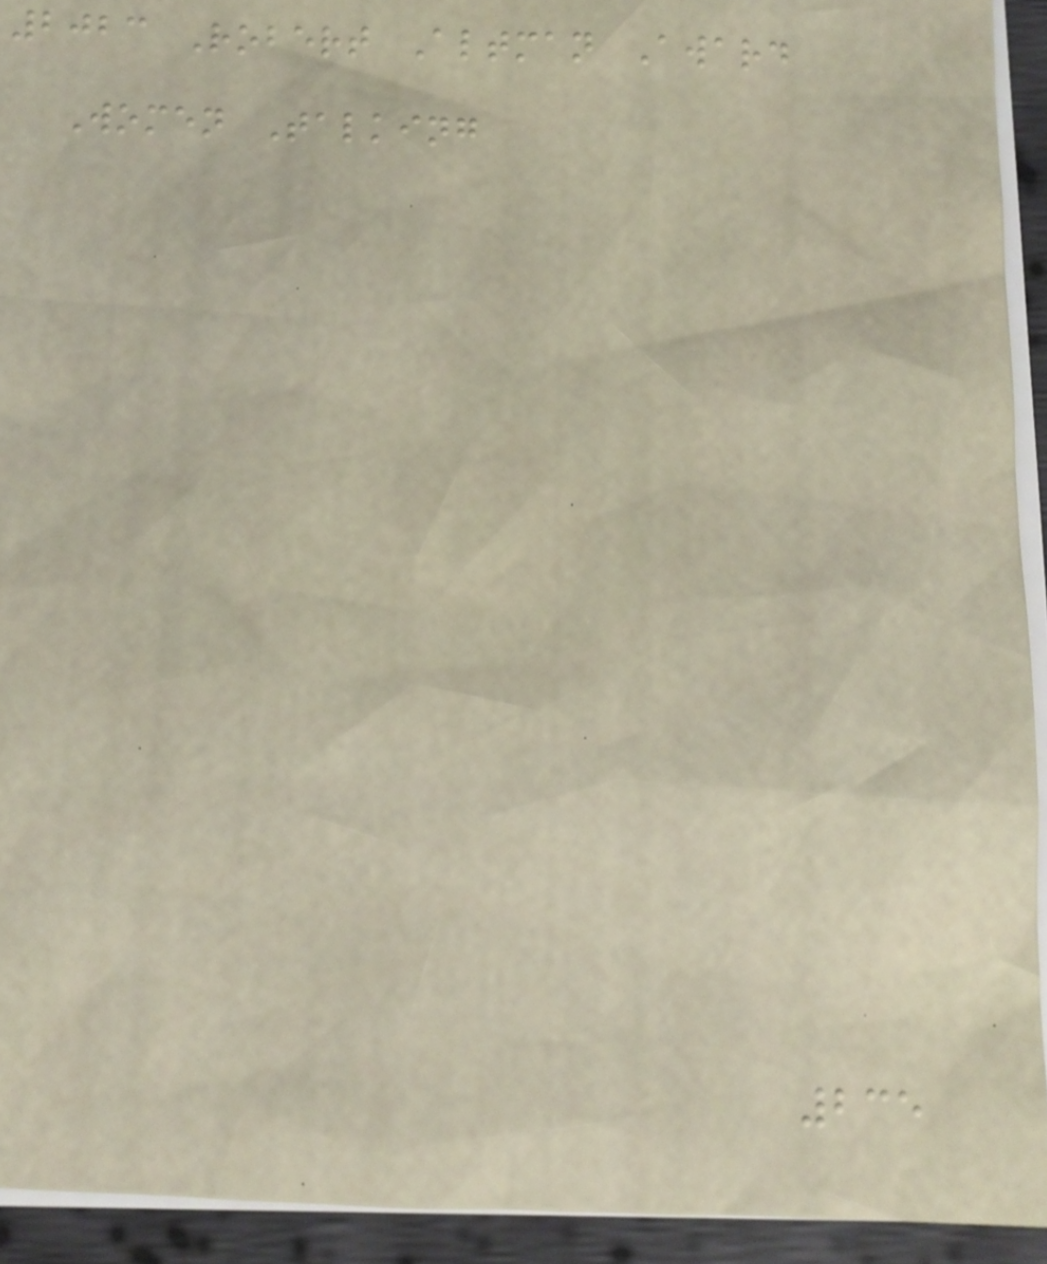2023 Robert Altman Award
Women Talking
235
